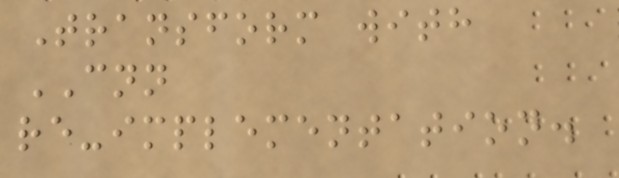Transform with
CNN
re-implementation.
